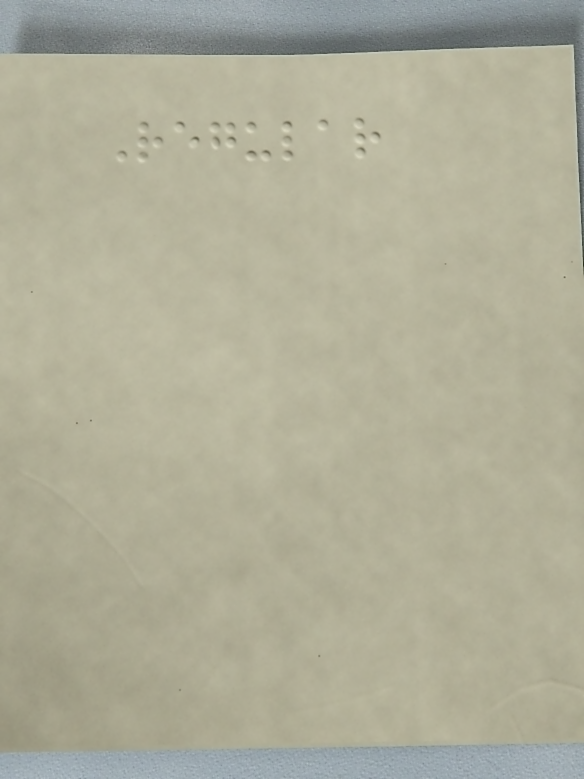Regular
